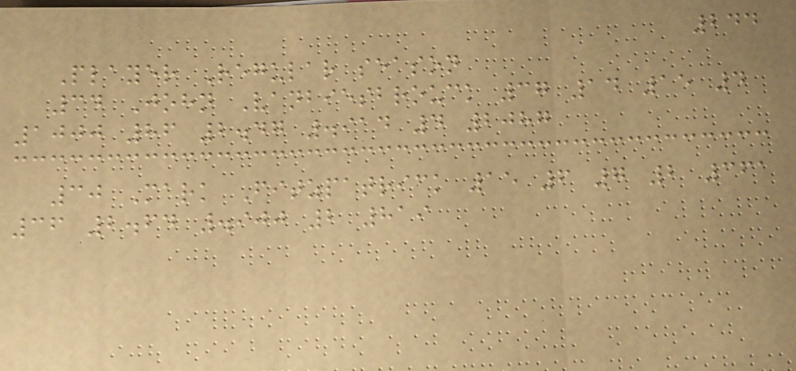244
Player Regular season
34 John Vanbiesbrouck 37 14 15 4
1000 86 2.47 .914 4 2087
30 Mark Fitzpatrick 15 6 7 2 361
36 2.64 .900 2 819
